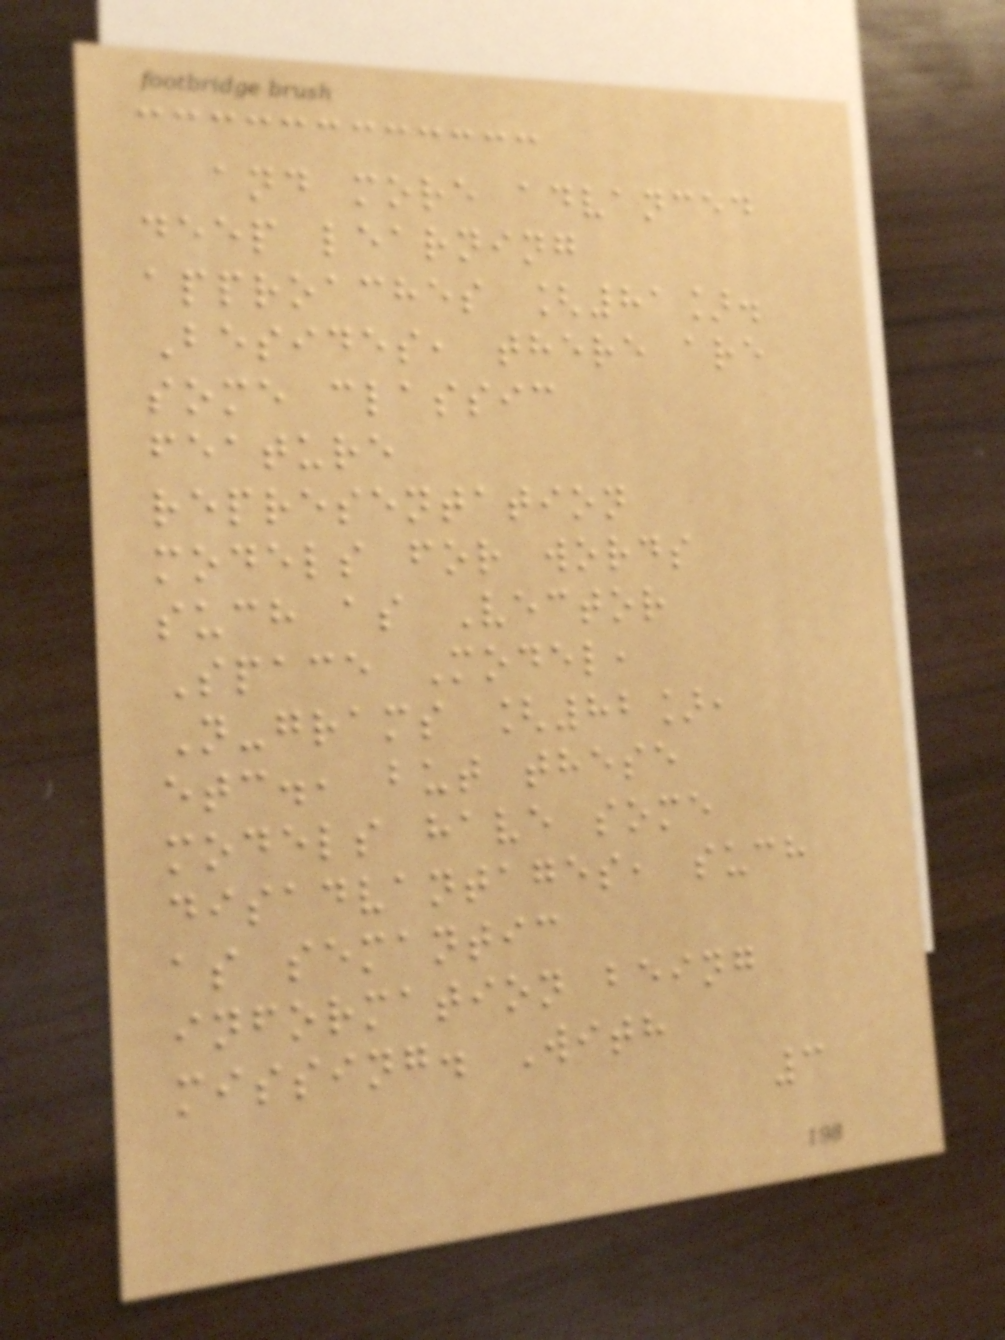and more advanced
deep learning
approaches [81].
Besides, there are
some classic
feature
representation
models for words
such as Vector
Space Model,
N-grams [82],
etc., but these
models have some
disadvantages, such
as semantic
information being
missing. With
3
